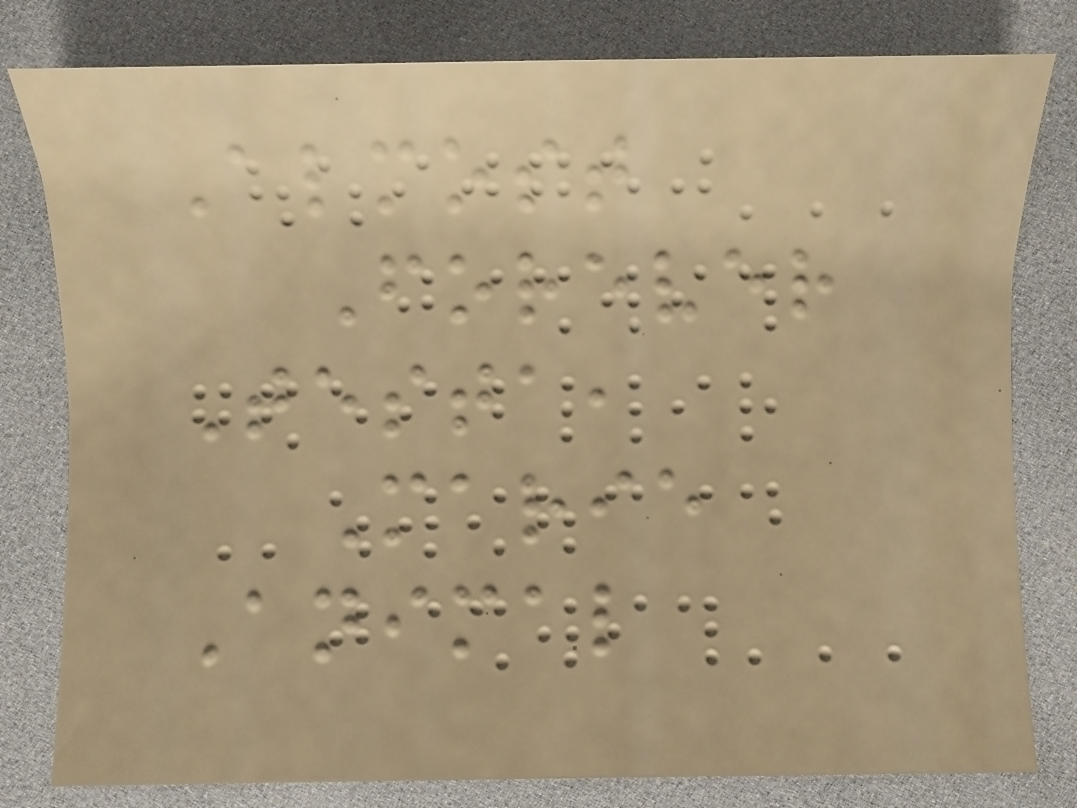Almost
Forever
Testa,
Marie
Animal
